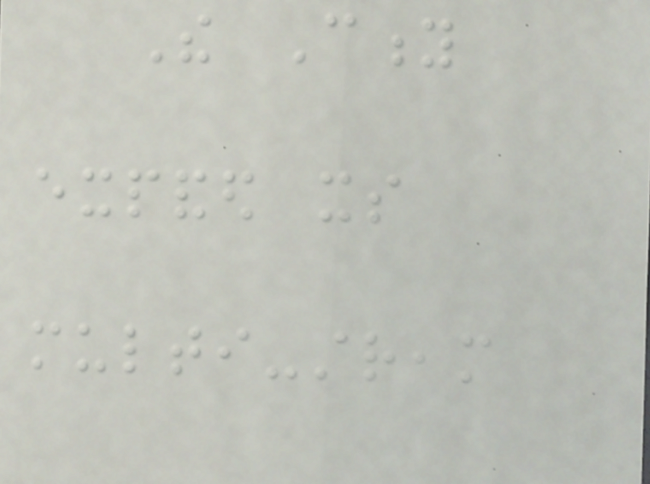The City
expanded its
multi-stream
